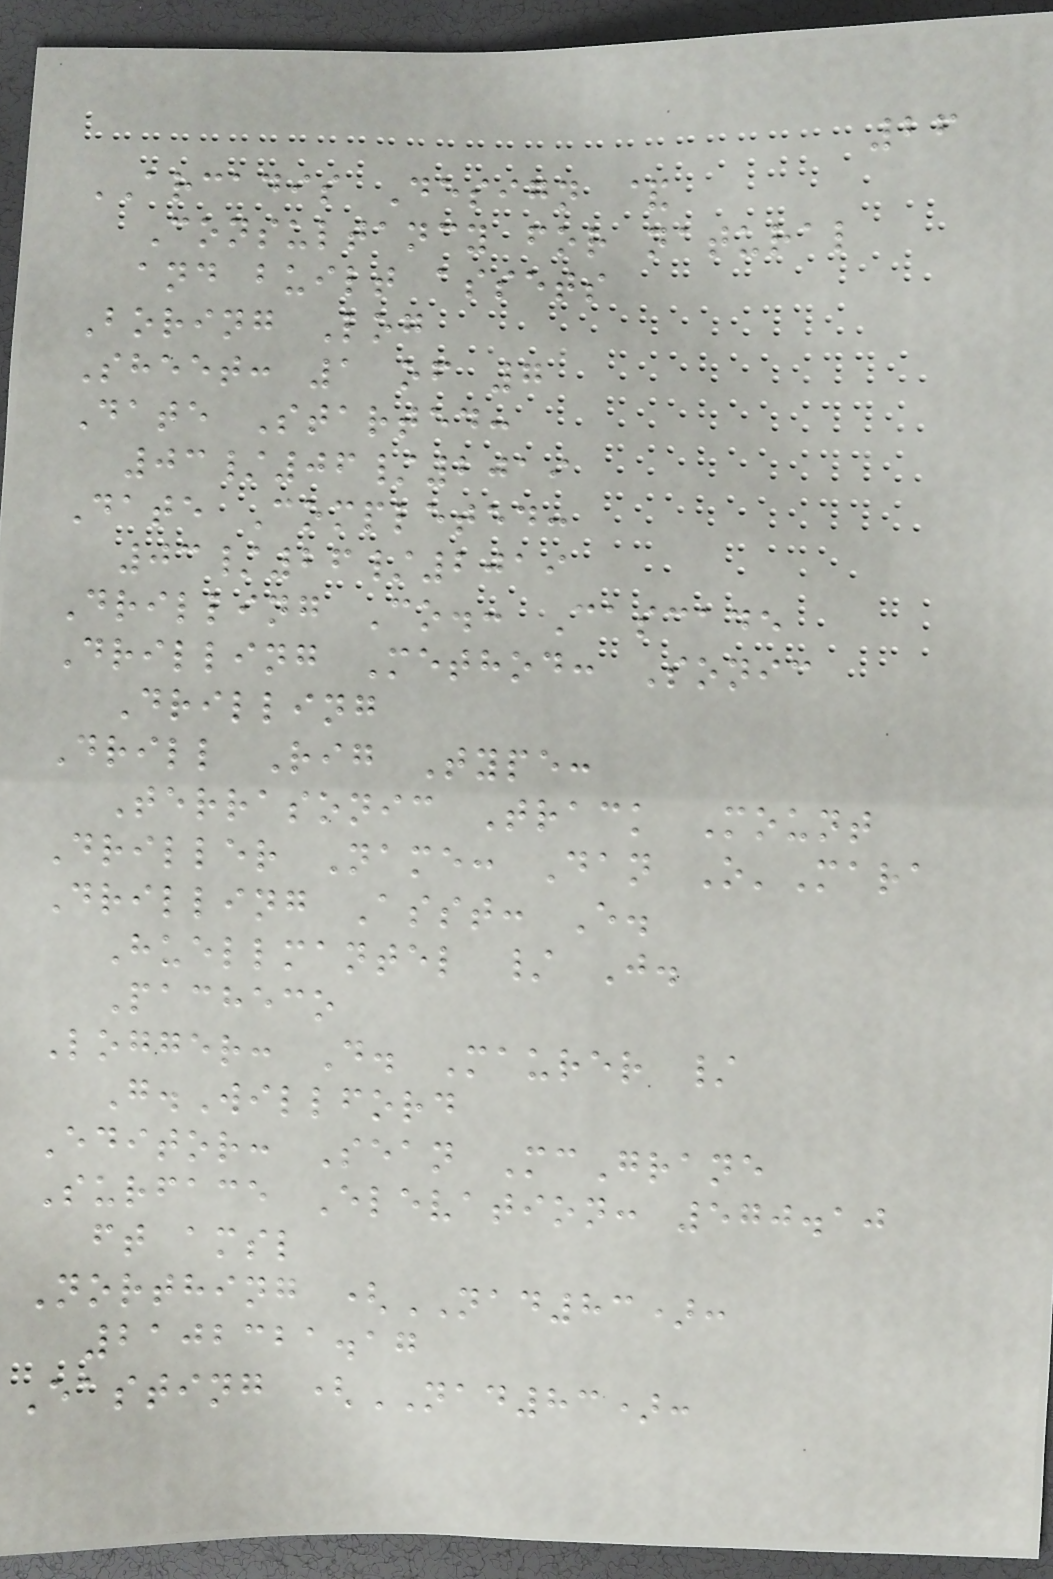26
ARCADIS Design &
Consultancy for natural
and built assets
Boring Log
Sheet: 1 of 7
Date Started:
03/06/2019
Date Completed:
03/26/2019
Drilling Co.: Cascade
Drilling Method: Sonic
Drilling
Drill Rig Type:
Terrasonic Track Mount
Driller Name: Dan O'Mara
Drilling Asst: E.
Huellmantel / J.
Pacheco
Logger: D. Maurer /
G.Willford
Editor: Sean McGrane
Surface Elevation: 570.10
ft amsl
Northing (NAD83):
2102321.17
Easting (NAD83):
